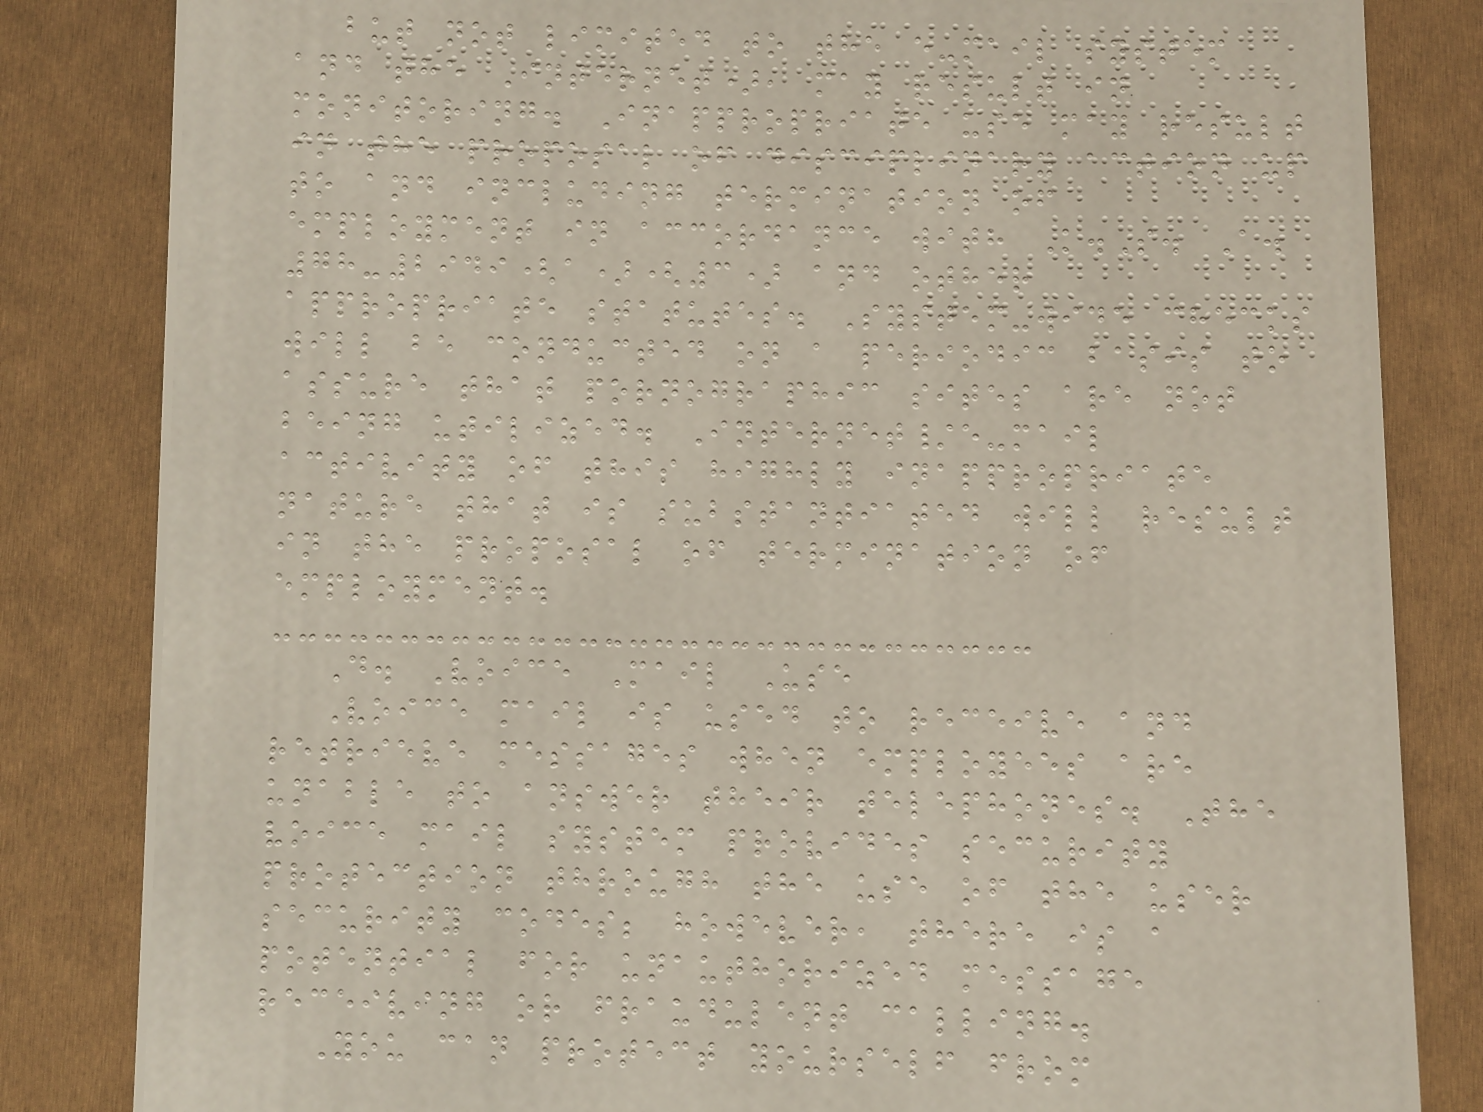but not limited to the e-mail system
and the Internet), may result in
monitoring. Inappropriate use may result
in the proposal of disciplinary action up
to and including termination of
employment in accordance with K.S. A.
78-2949(a)(3) and other
appropriate statutes. System-wide checks
will be conducted on a periodic basis to
assure that pornographic sites are not
being utilized. Internet/e-mail
activity of this highly inappropriate
nature that is substantiated will result
in the proposal of termination of
employment.
D. Voice Mail Use
Voice mail is used to receive and
retrieve messages when employees are
unable to answer their telephones. The
voice mail system provides security
protection through the use of the user
security codes; however, there is a
potential for unauthorized message
receiving or fraudulent calling.
You can protect yourself from
